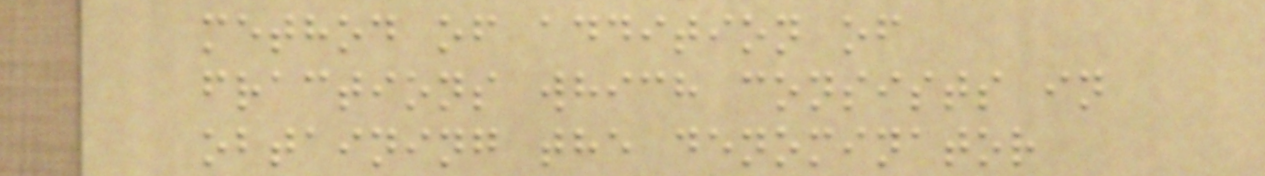method of addition of
fractions which consists in
obtaining the denominator
